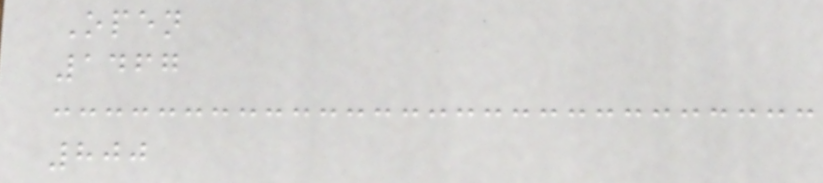Open
1467
800
